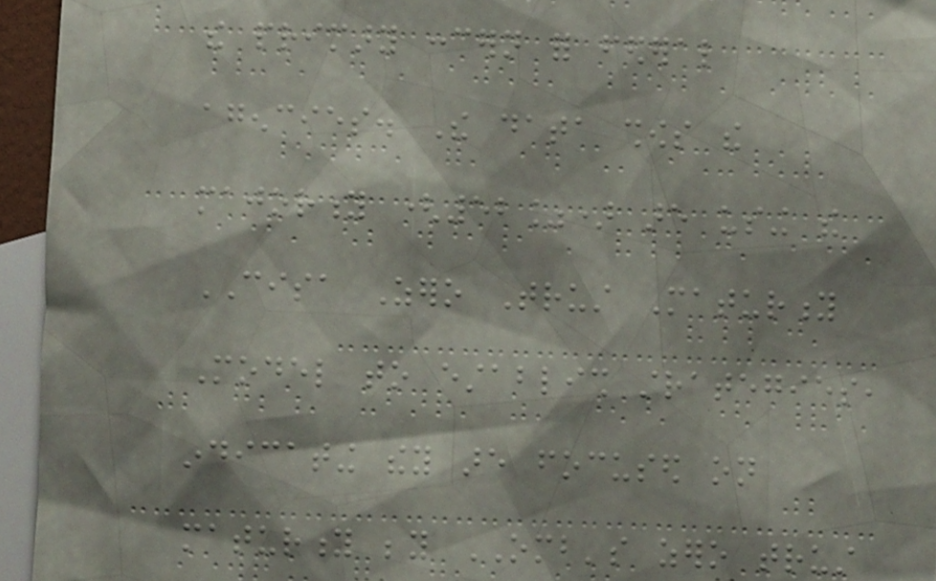the primary concern for federal
agencies. The data shows the
majority (52%) are using the
CISA Zero Trust Maturity
Model to establish strategies,
indicating they are focused on
maturity beyond OMB's zero trust
